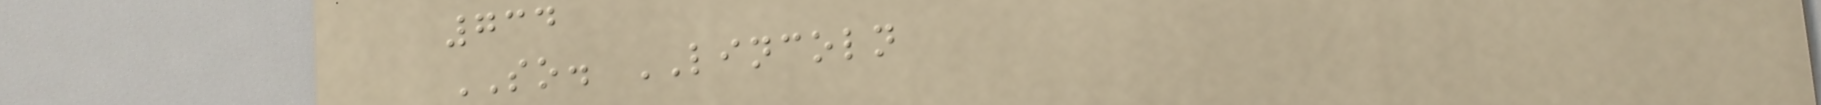734
SO. LINCOLN
